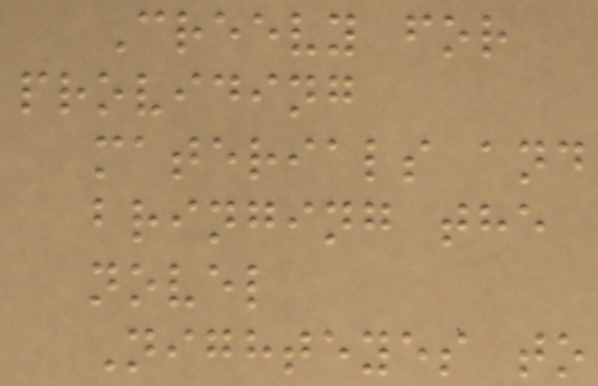Creevy for
providing
materials and
bringing the
novel
Nighteyes to
